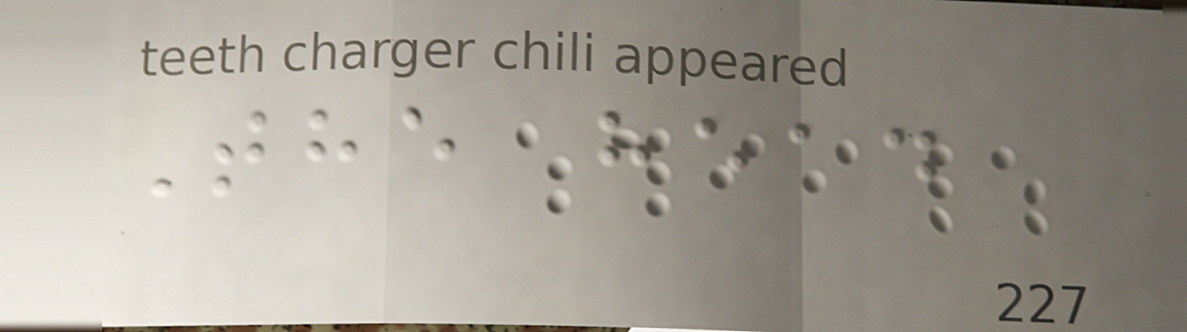The head
